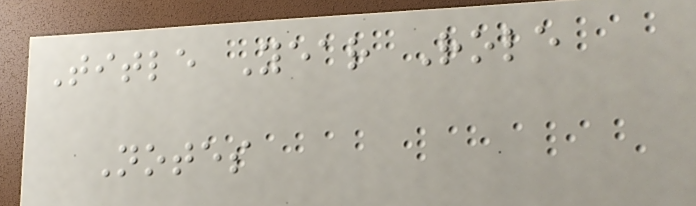Title Year Role
Notes
